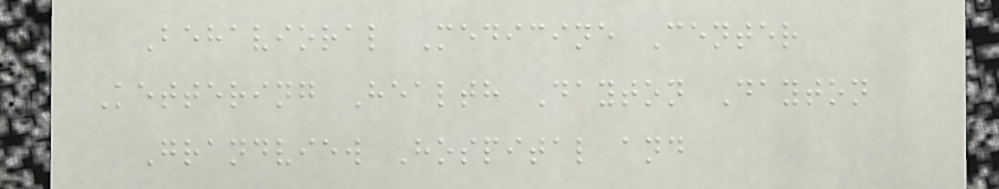Behavioral Medicine Center
Kettering Health Dayton Dayton
Grandview Hospital and
